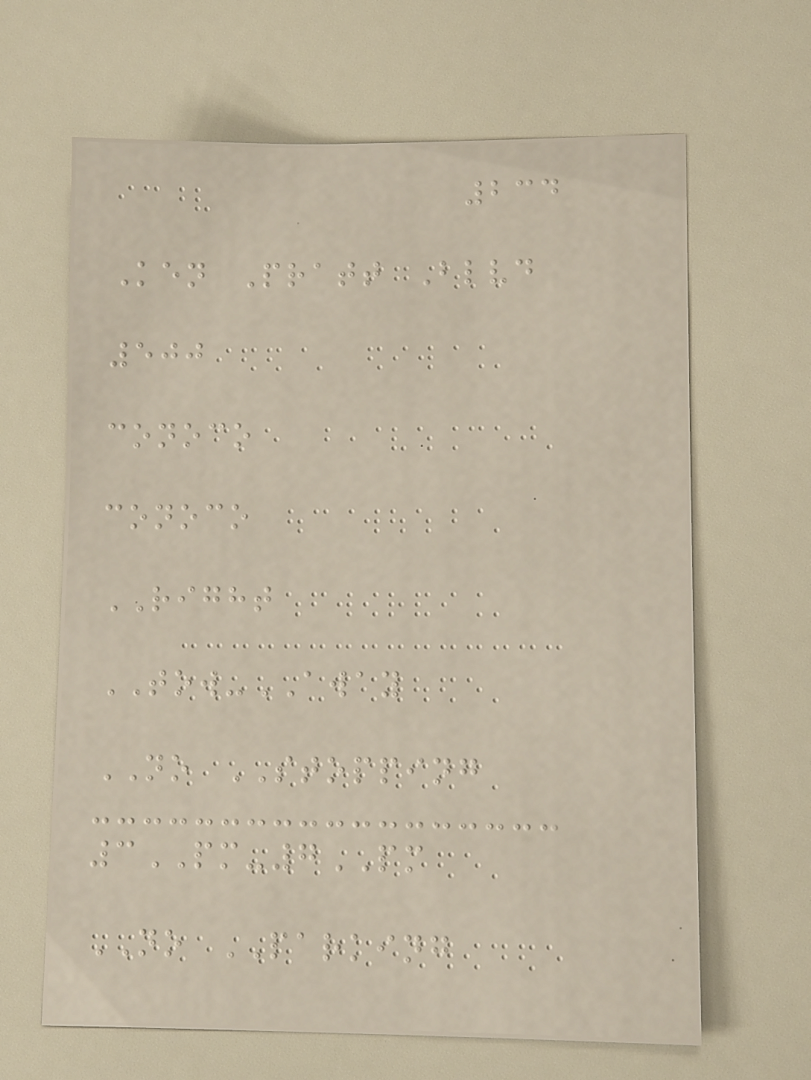234
Ken Pratt Blvd
500
conoco
conoco
RIGHT
TOW-AWAY
NO STOPPING
3PM-7PM
NO PARKING
